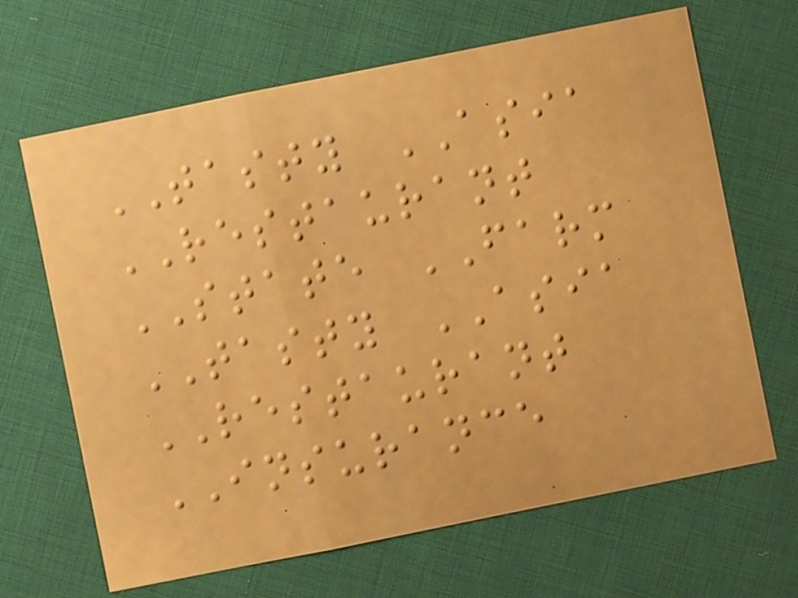TASTY ASIA
RESTAURANT
STATE FARM
TASTY ASIA
RESTAURANT
INSURANCE
